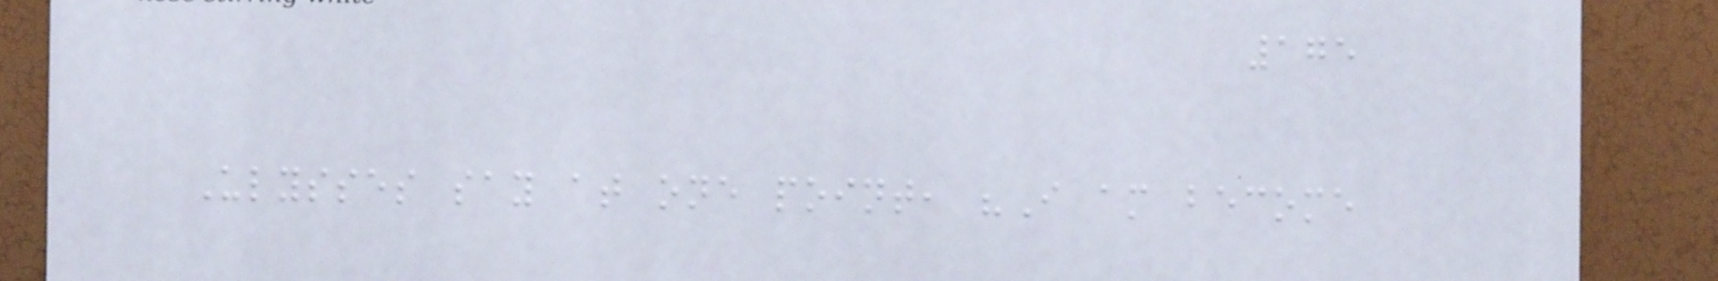175
Ulysses say at one point, "I am become
